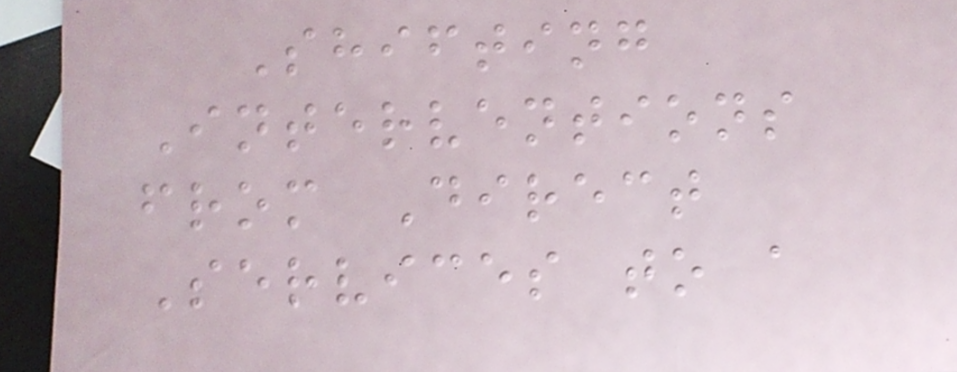Shifting
Interventions
from Direct
Services to a
